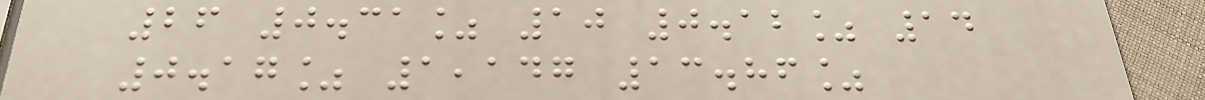26 0.31% 10 0.12% 14
0.17% 1,147 13.86%
